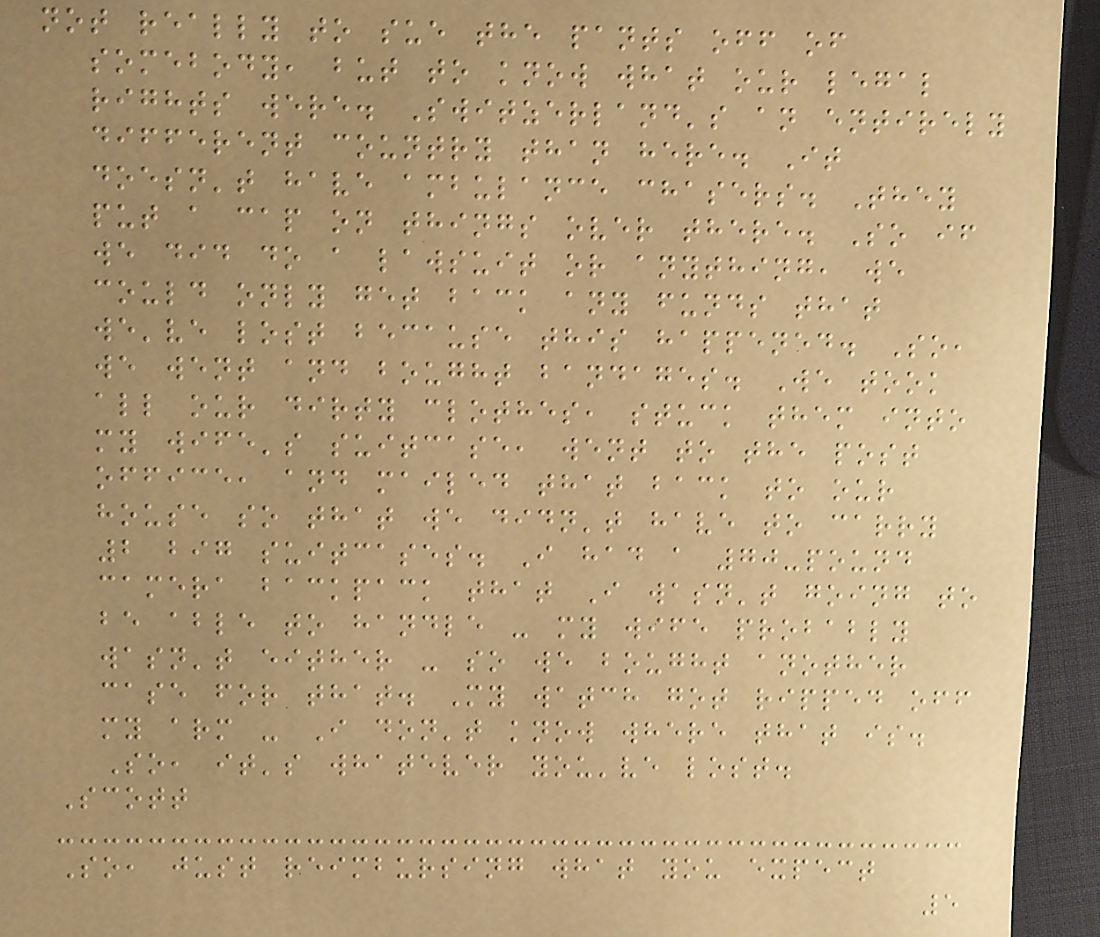not really to sue the pants off of
somebody, but to know what our legal
rights were. Switzerland's an entirely
different country than here. It
doesn't have ambulance chasers. They
put a cap on things over there. So if
we did do a lawsuit or anything, we
could only get back any funds that
we've lost because this happened. So,
we went and bought bandages. We took
all our dirty clothes, stuck them into
my wife's suitcase, went to the post
office, and mailed that back to our
house so that we didn't have to carry
2 big suitcases. I had a 70-pound
camera backpack that I wasn't going to
be able to handle - my wife probably
wasn't either - so we bought another
case for that. My watch got ripped off
my arm - I don't know where that is.
So, it's whatever you've lost.
Scott
So, just reimbursing what you expect
5
